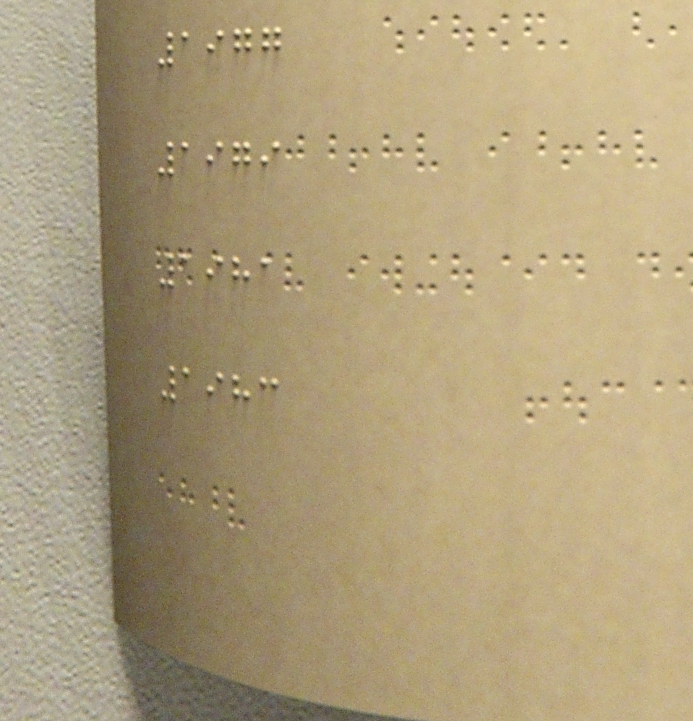1977
1979
1981
1983
